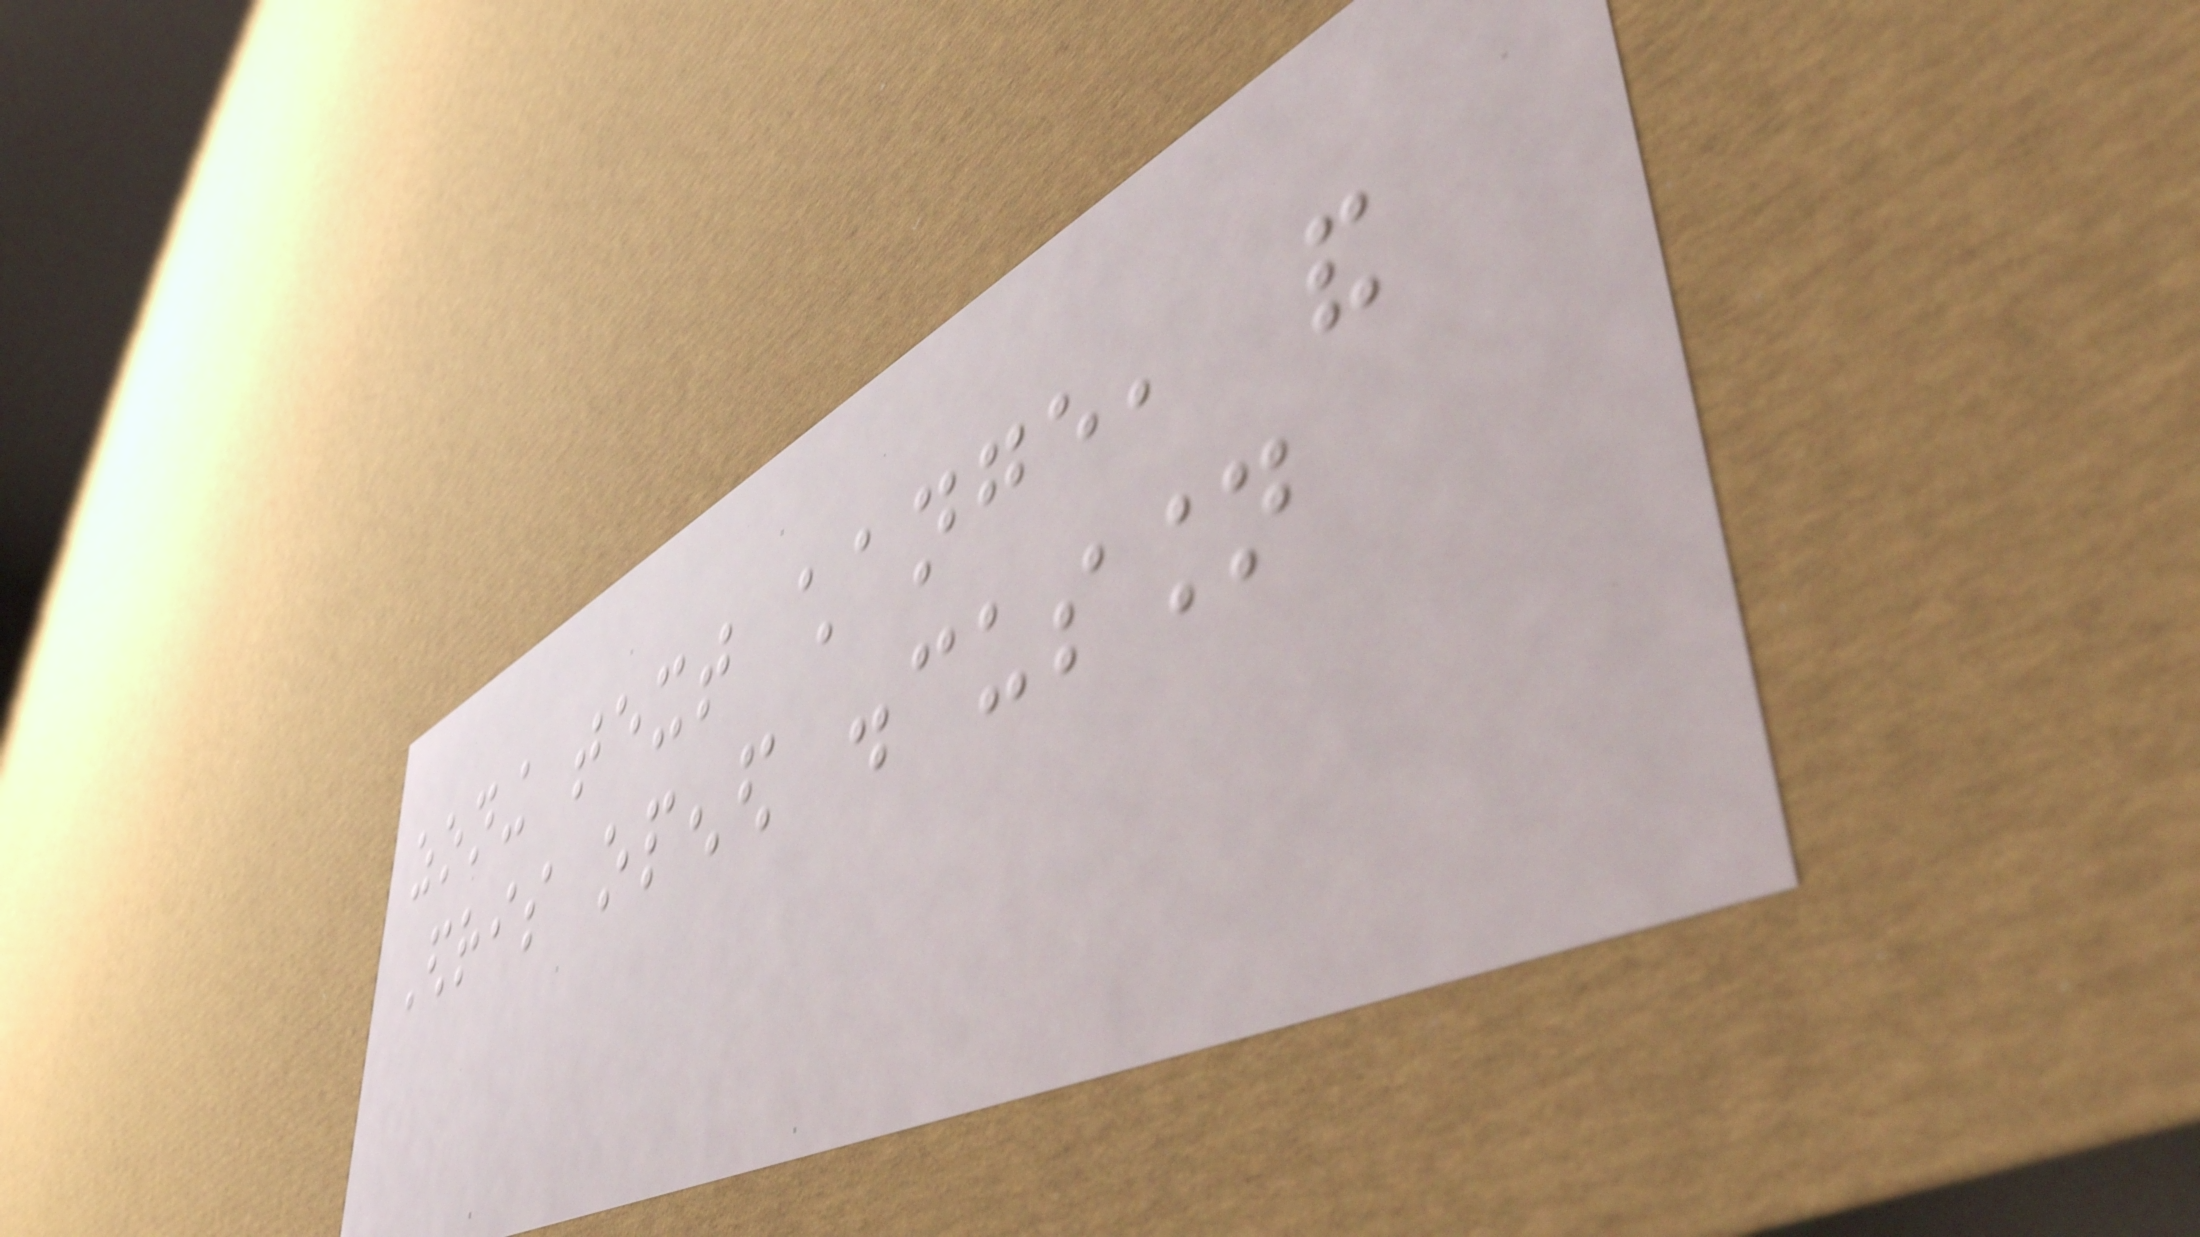zoning text change, and
Edris opened discussion
